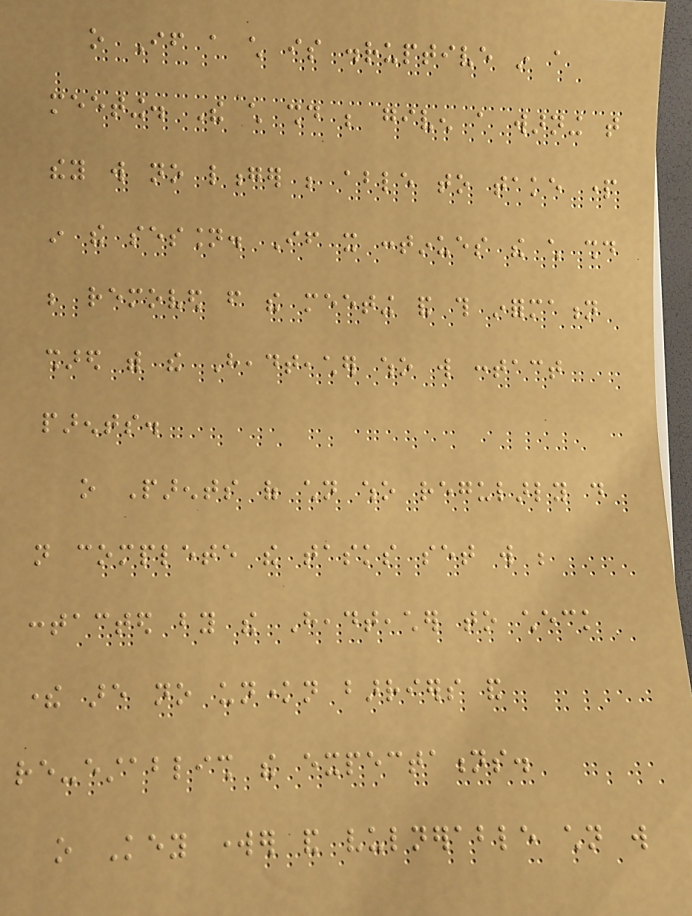o If a child is disruptive in a
meeting. The child should be given a warning that
they will no longer be able to take part
in the session. If it continues the child should
be removed from the meeting and this information
shared with the Headteacher who will contact
parents.
o Parents of children who regularly do
not complete the tasks set will be
contacted by the Headteacher to check
there are no unknown barriers and
re-establish the expectations.
o Key worker and vulnerable children will
